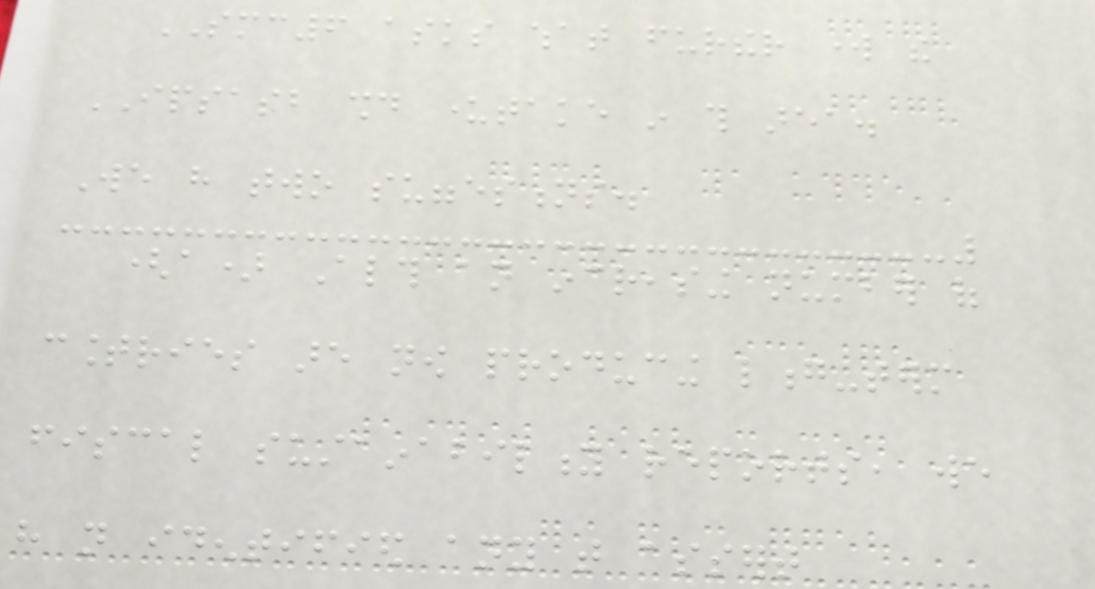SMC6 asks what further work the
IPSASB should undertake in this area.
We have two suggestions.
(a) Although an increasing number of
countries are now producing long-term
fiscal sustainability reports, we
have not identified any that assert
